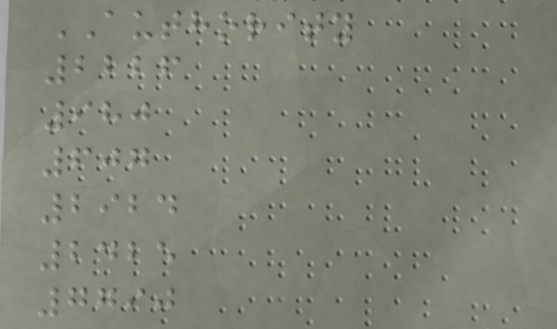AUTHORITY
2226
980
607
2924
2425
7790
